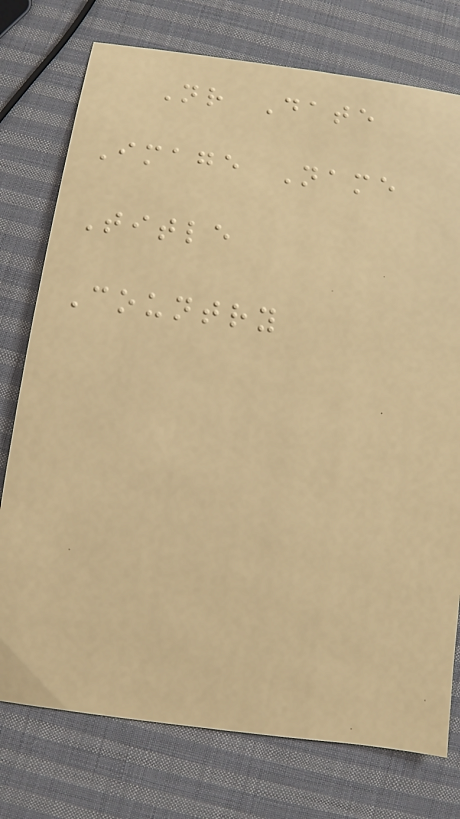Nr Date
Image Name
Title
Country
